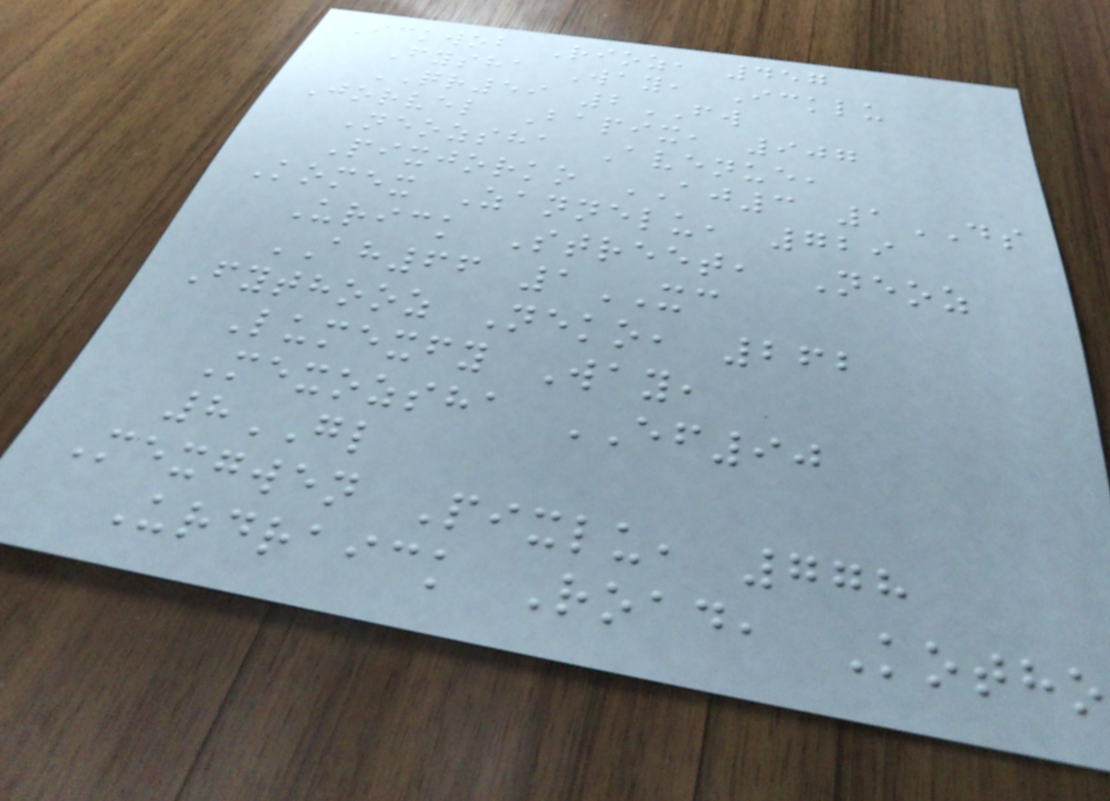Ickwob Rioz, 457
Fysha Way, Icklu
QR59 2FW
Jorvel Bapix, 907
Neozsha Avenue,
Pixjorko AJ3 1DS
Komex Zannelu, 729
Urick Street, Neoz
AH66 1XC
Fythooz Neko, 262
Lumexfy Way,
Mexozsha EF90
8GL
Mexgwen Pixlu, 778
Urdraick Road, Kotho
